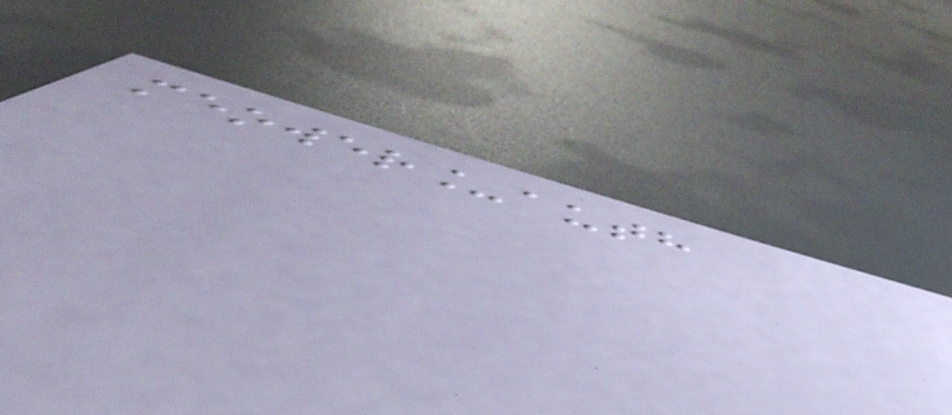meower_auth
